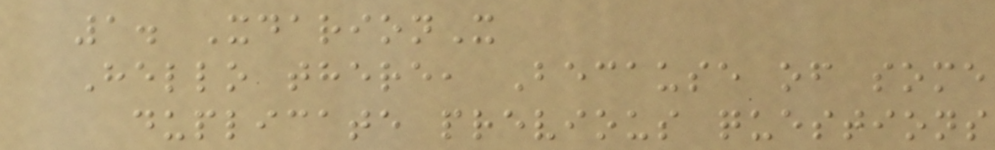1. XdarionX
Hello there, Because of some
duplicate previous questions
